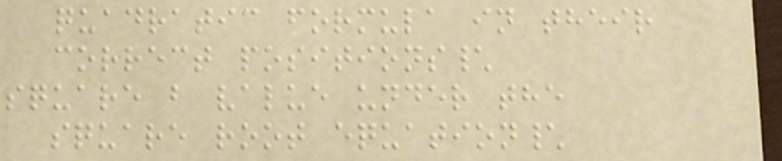quadratic formula in their
correct positions\
square b value under the
square root equation\
